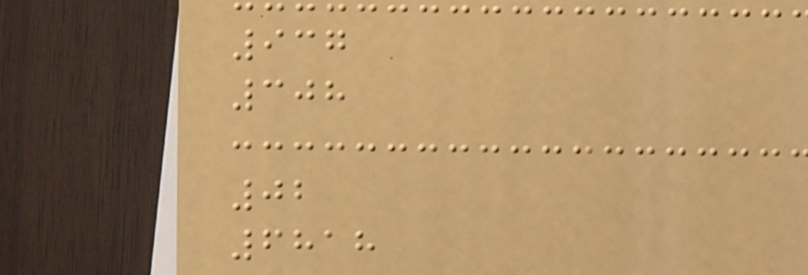937
308
02
6818
